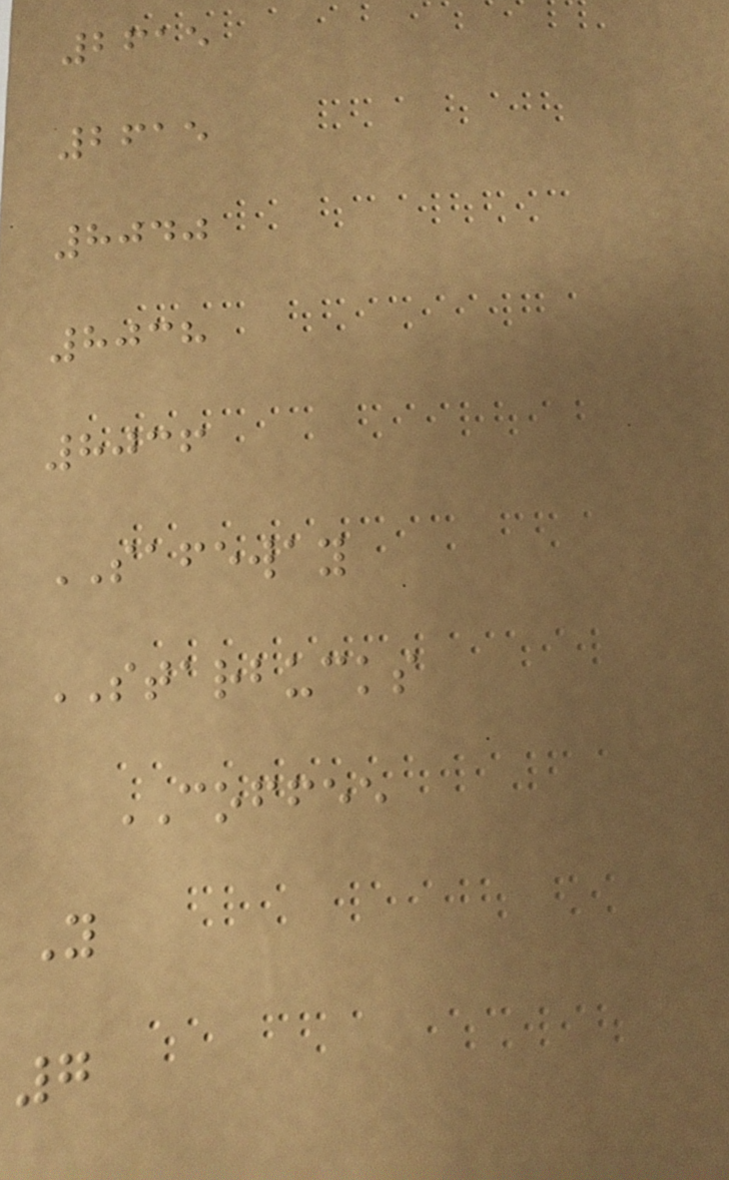2615
2615
8040
8038
8036
SAFEWAY
STARBUCKS
COFFEE
Y
7
